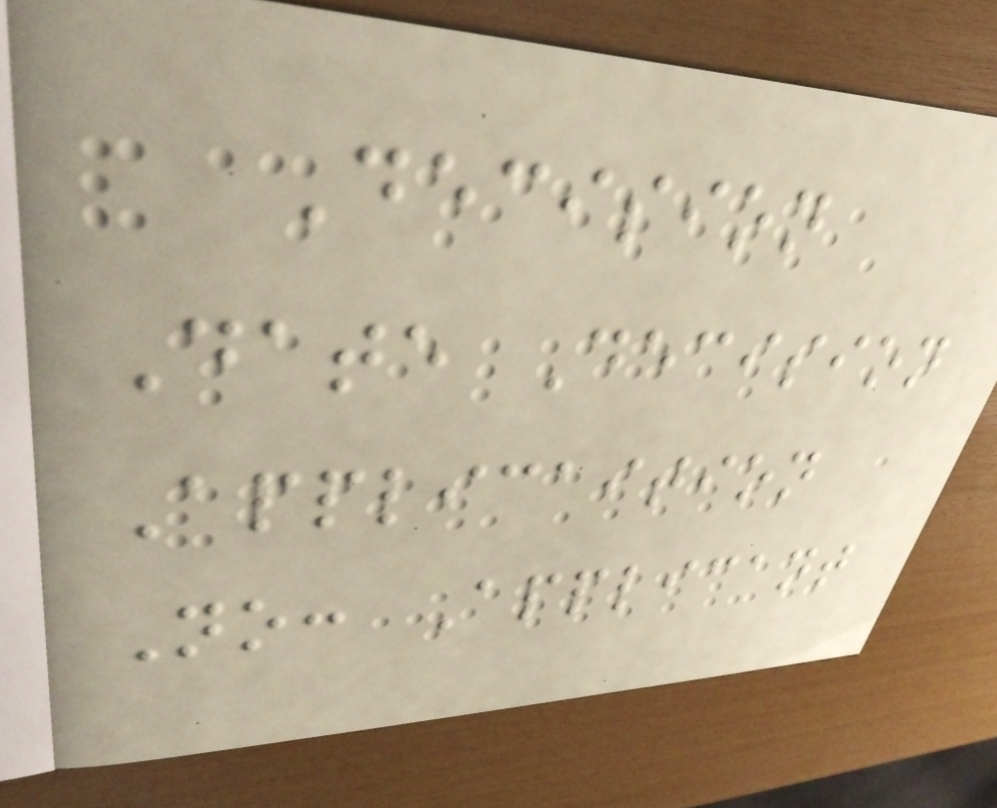Decision
Date Decision
Applicaition
No: Applicant
